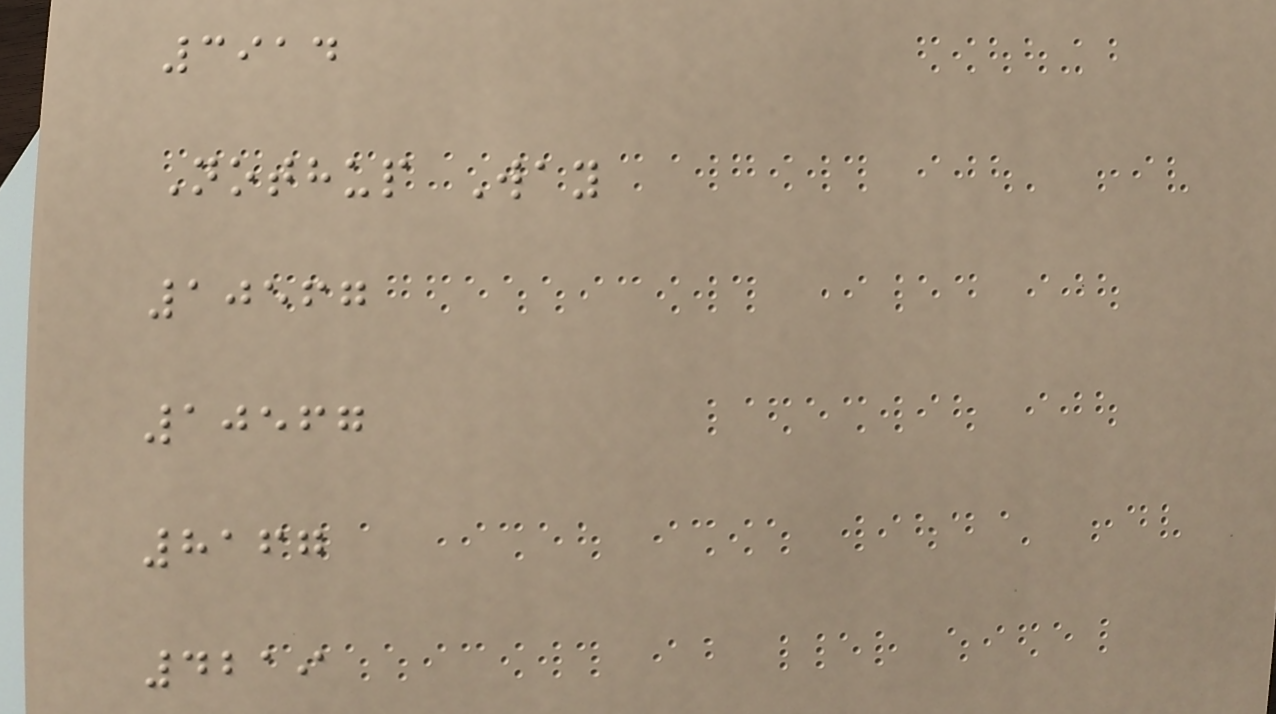3914
Nothup Way
10567
10567
8167
4219
